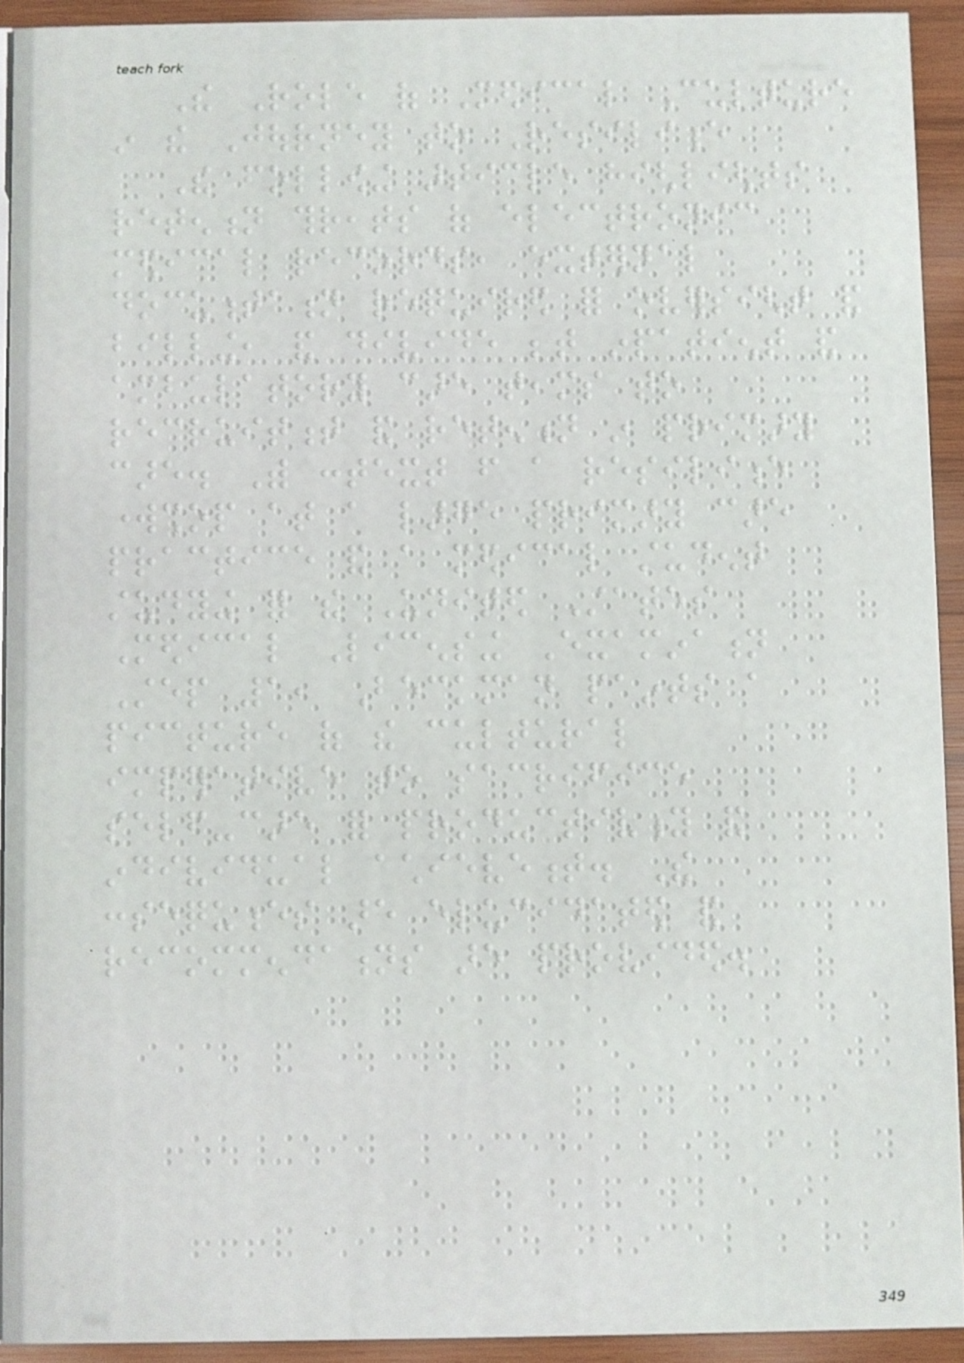The Role of Medical Culture
in the Journey to Resilience
The following article highlights
retention threats of electronic
medical records, external
documentation required for oversight and
billing, and divide between inpatient and
ambulatory care teams to
recruitment and retention in primary
care. With context from a resilience
workshop at a large primary care
practice and a medical student
studying for the United States
Medical Licensing Examination
Step 1, Beckman paints a
picture of the cultural
imperative to sacrifice
self-care for productivity and
individual achievement. The
consequences are elucidated and
recommendations are provided.
